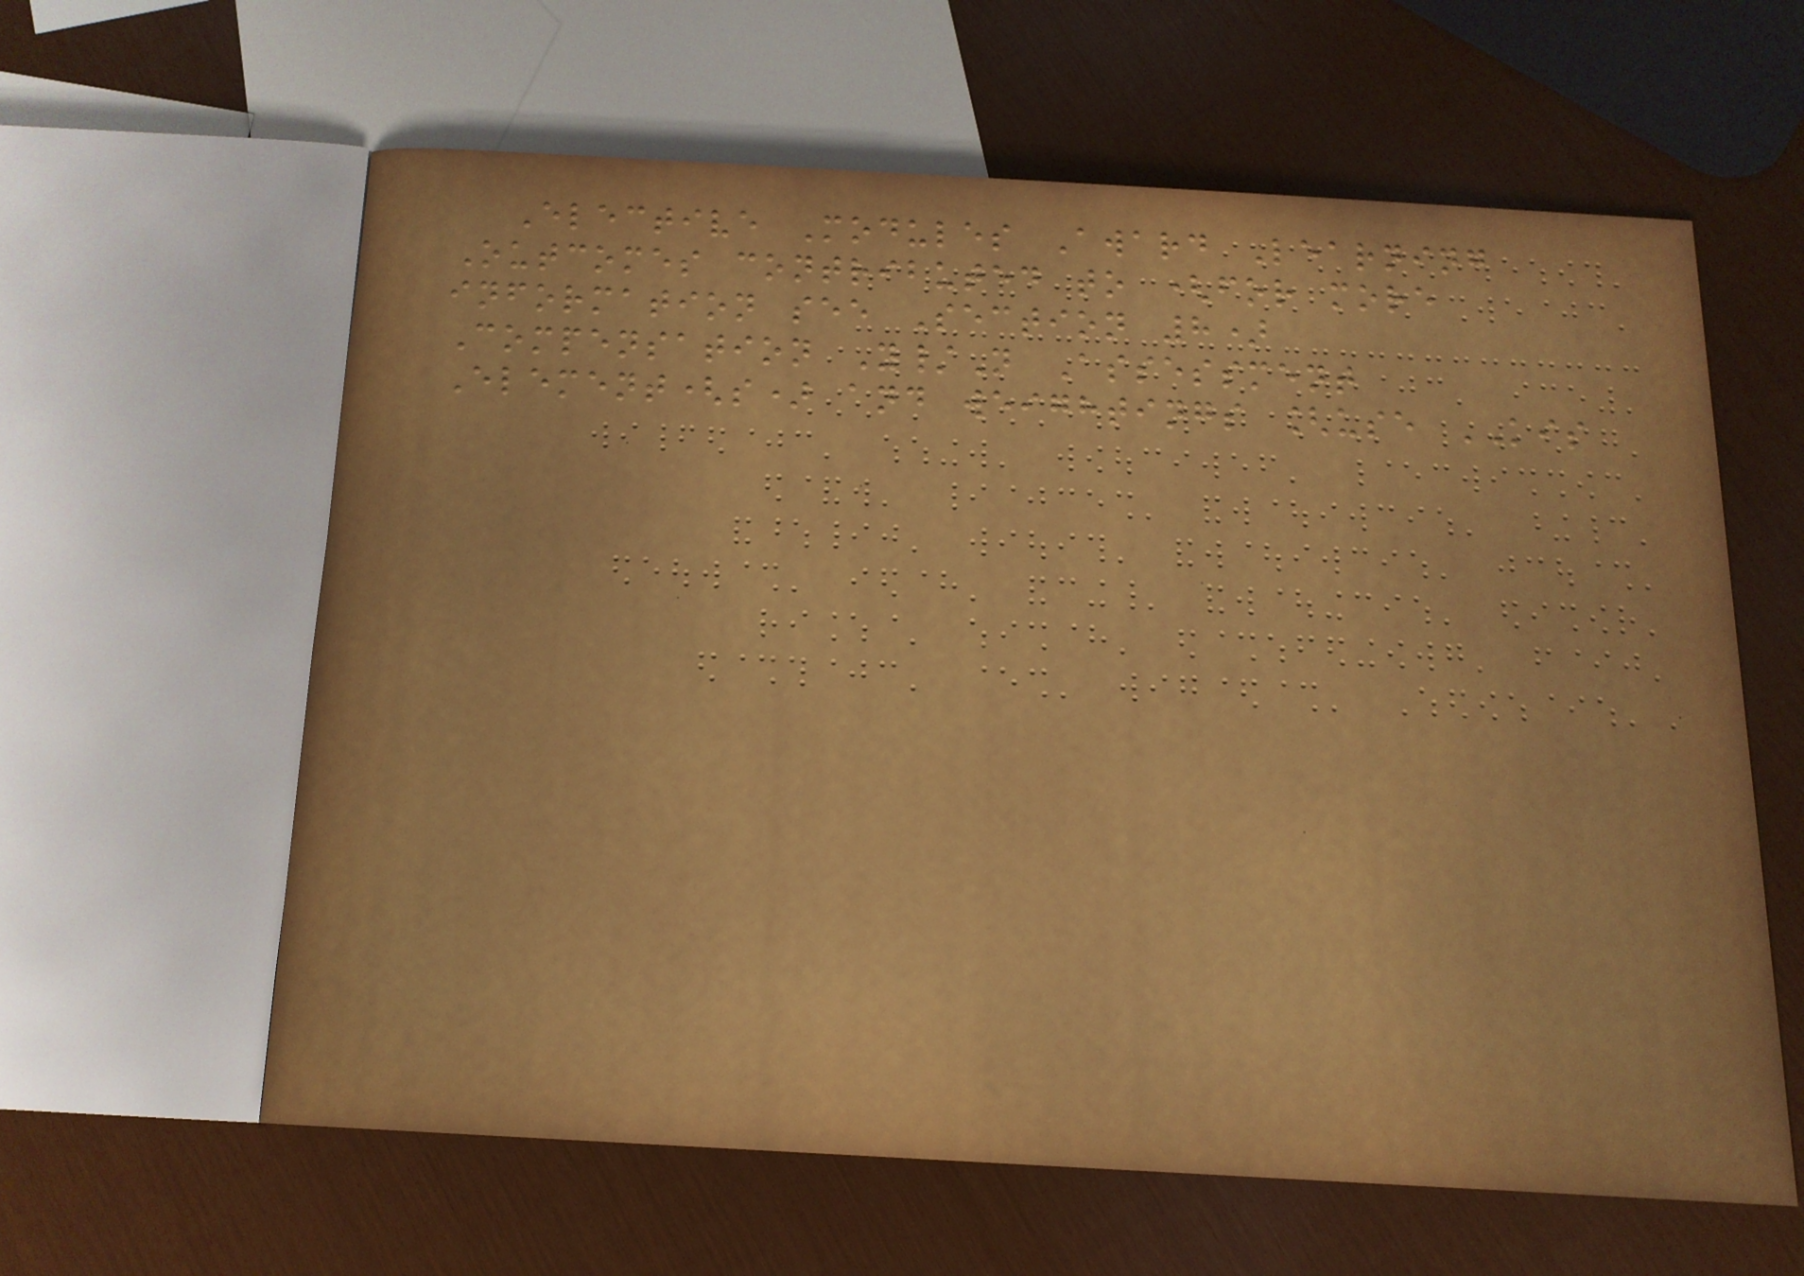Elective Modules Award Learning
Outcomes contributed to (for more
information see Section 8)
Compensation Y/N Assessment
Element(s) and weightings [use KIS
